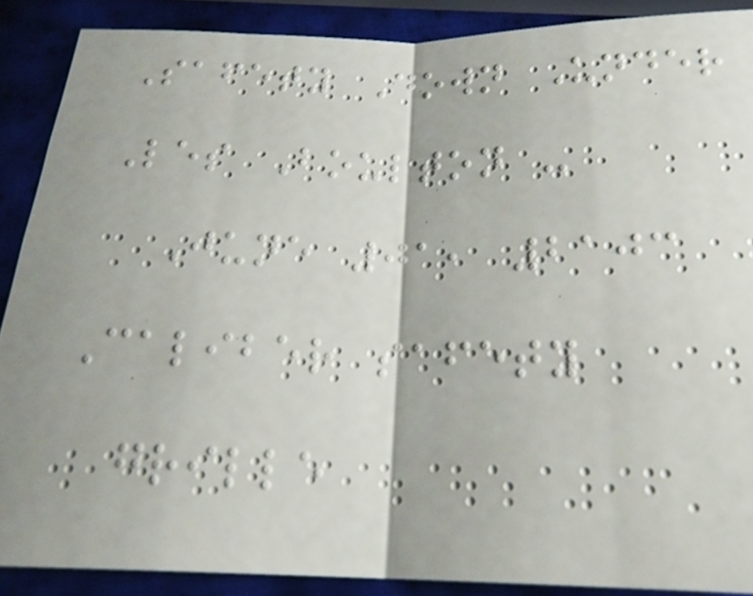Safety Down Under
Les Boulton -
June 01, 2103
Caliber safety
grille
